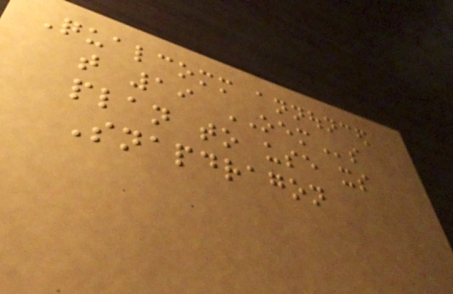Qualcomm announced
that 19 OEMs
plan to use its
Snapdragon
